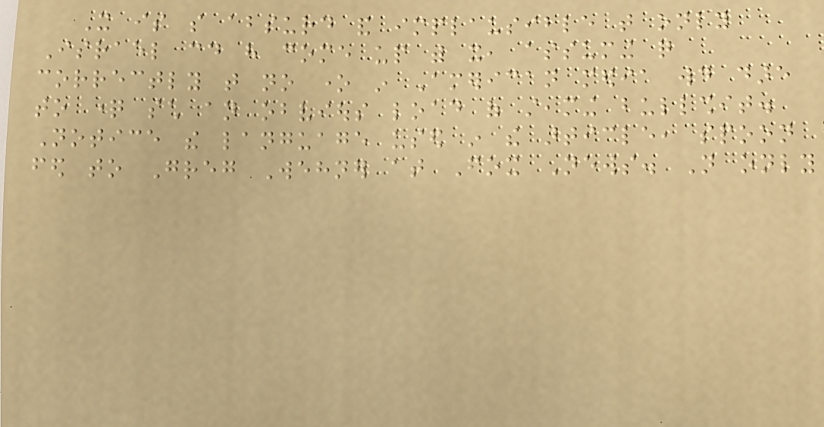It is so absurd and implausible that only
Israel could have come up with it, assuming quite
correctly that no one in American media would dare
to question such an obvious load of steaming bullshit.
Notice the language used in the article, spoon
fed to Greg Wehner at Fox News. Not only
